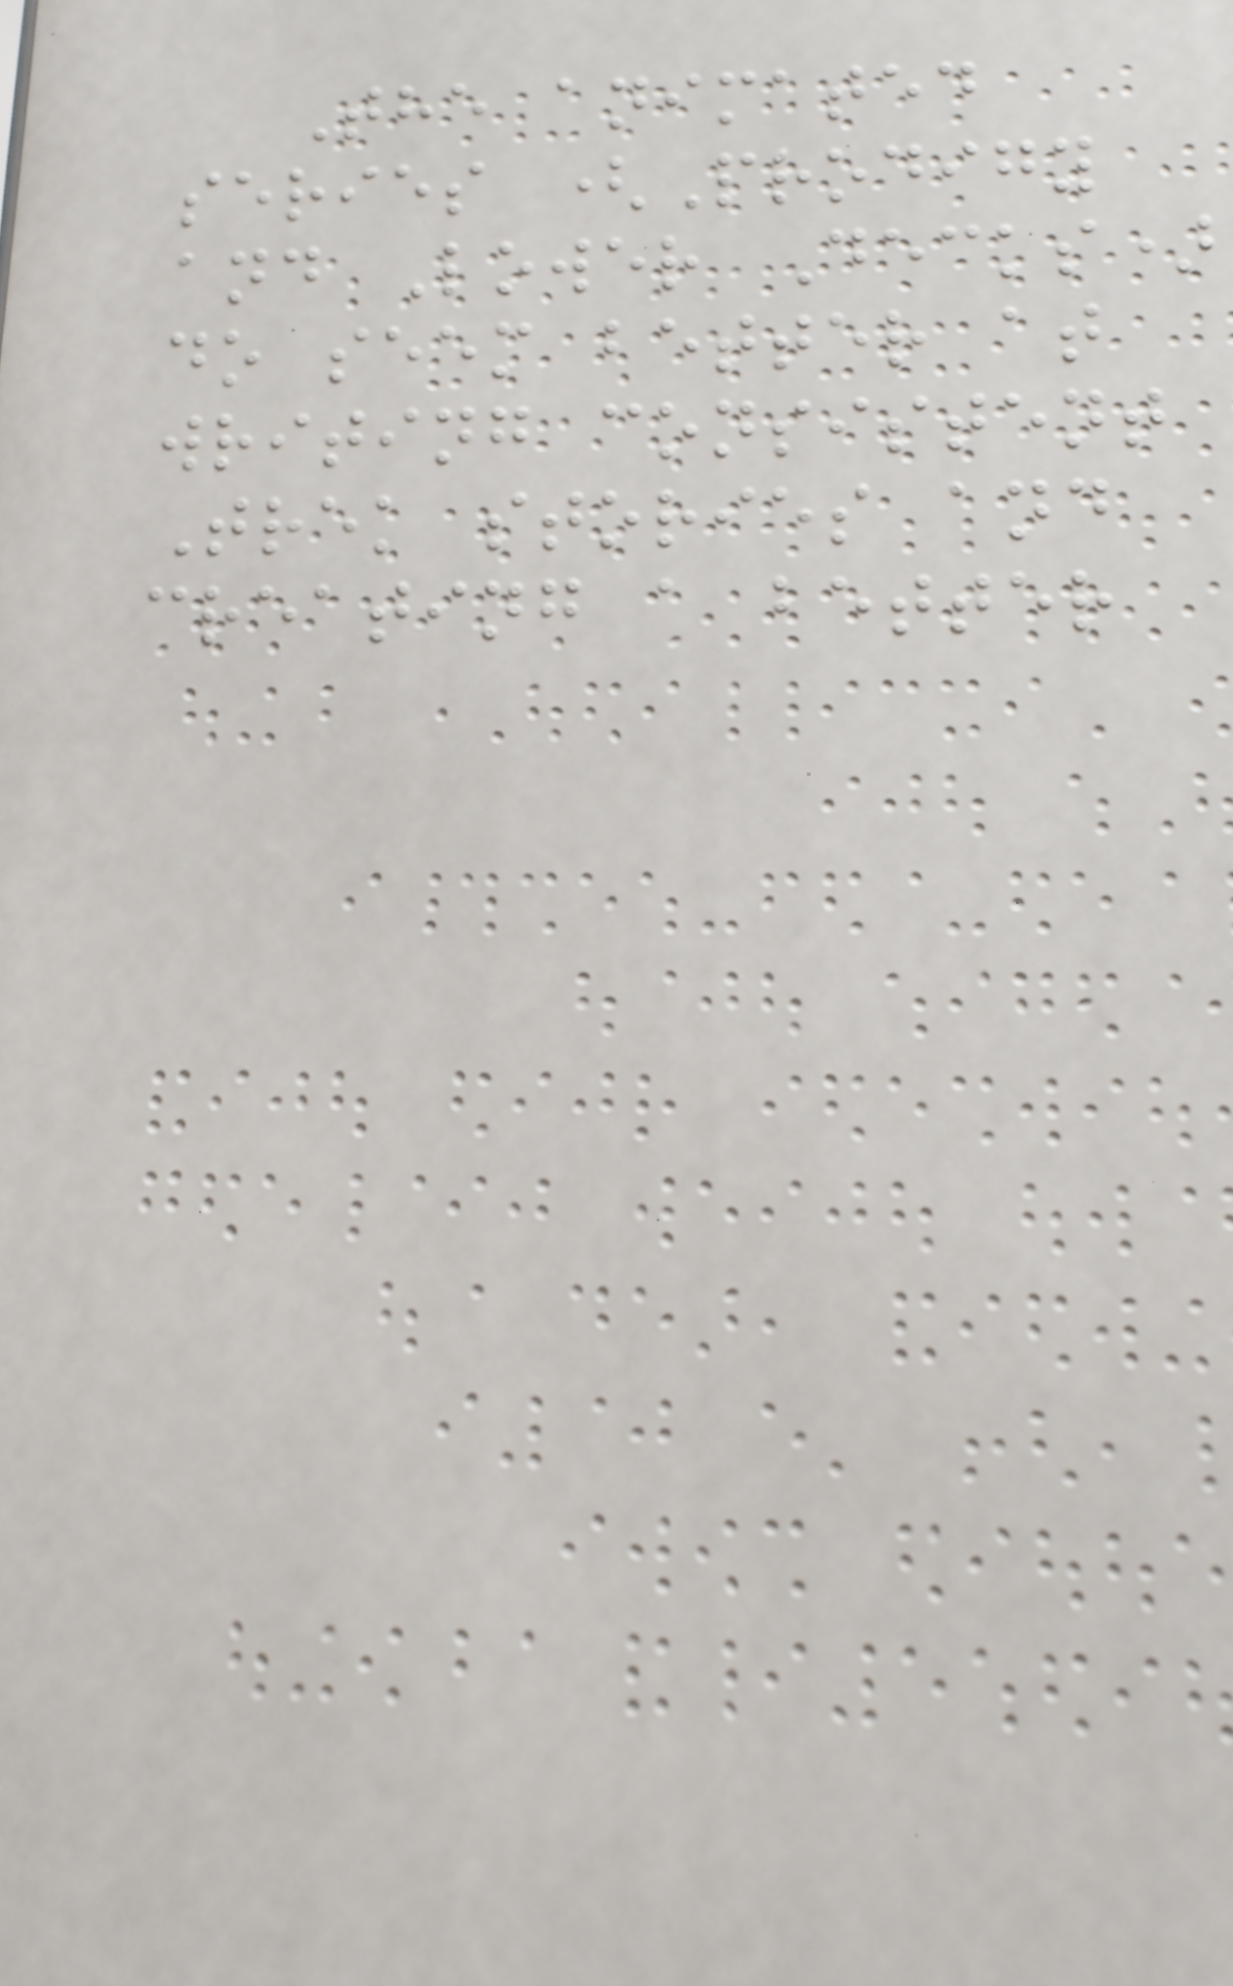The animated
series (Prodigy
and Lower Decks)
do seem better at
writing consistent
Trek stories and
creating a better
